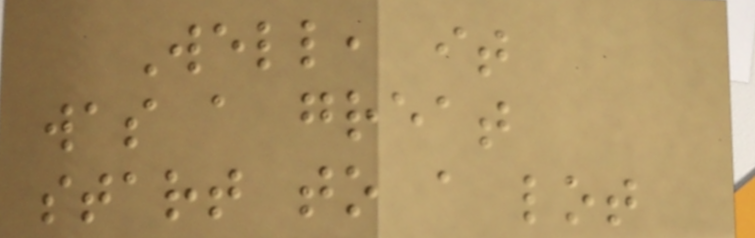Well, it
was a great
start to a lot
